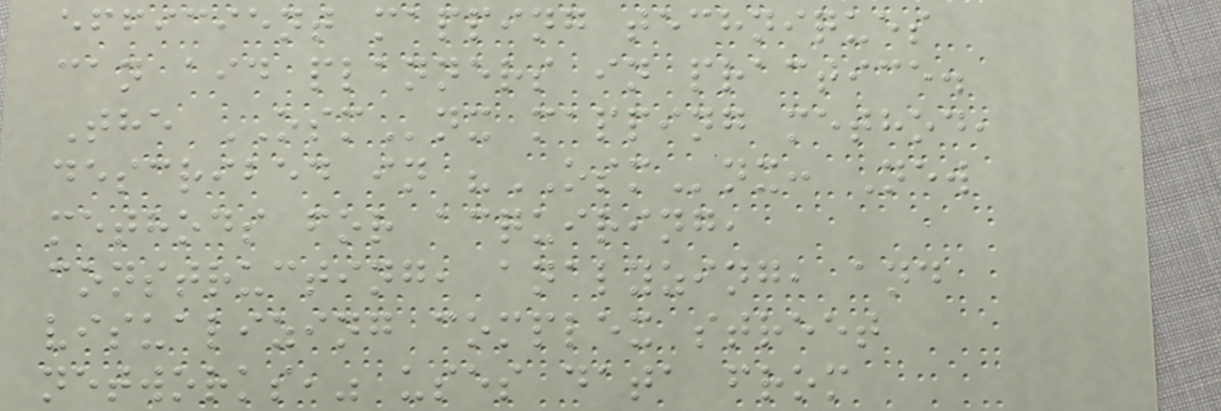efficient mapping techniques
can aid planners in practice.
The OSMnx mapping method,
described in "OSMnx: New
methods for acquiring,
constructing, analyzing, and
visualizing complex street
networks," uses data from
